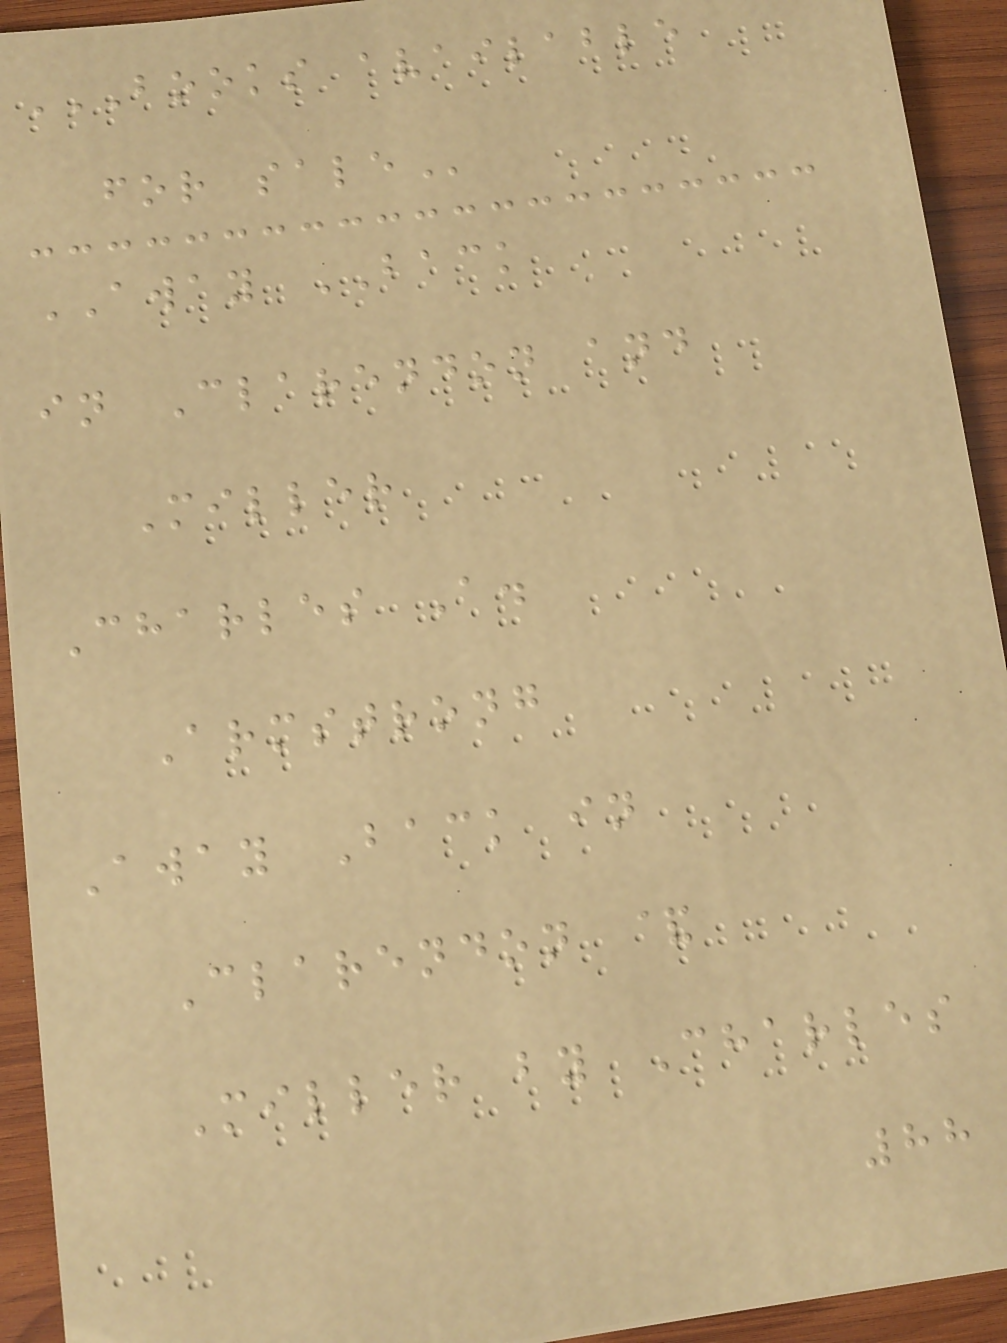BOOKS AVAILABLE
FOR SALE
AWAY BACK
in Clarendon and
Miller
Charles A.
Armstrong
Away Back in
Clarendon &
Miller by Charles
88
